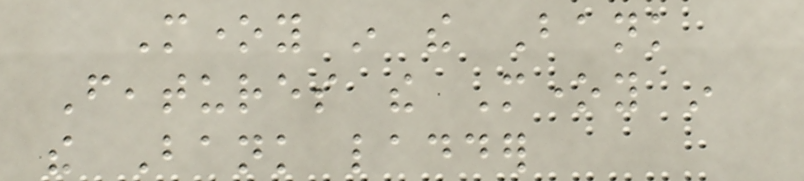Money in the Bank
Features the Money in
the Bank ladder
